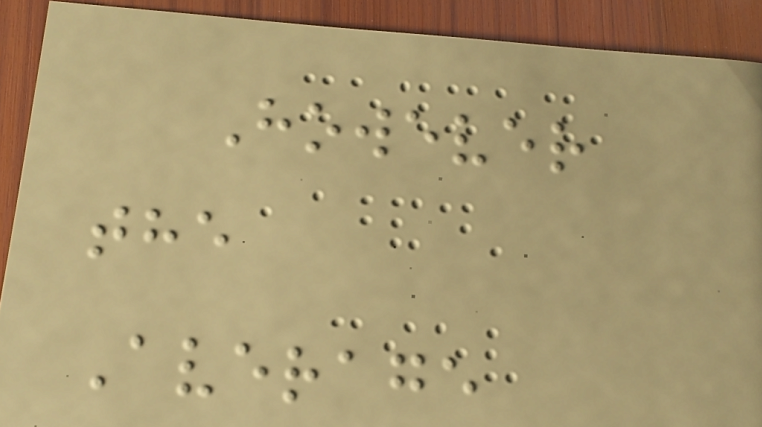However
the
Average
